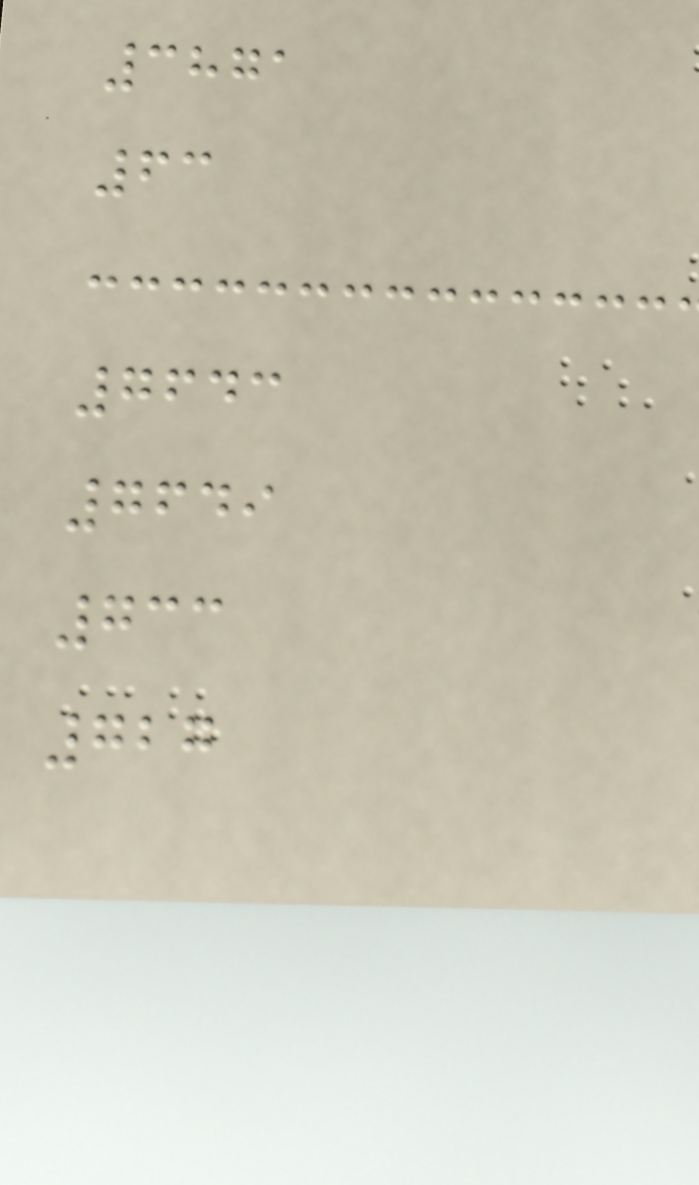3871
63
7643
7649
733
727
